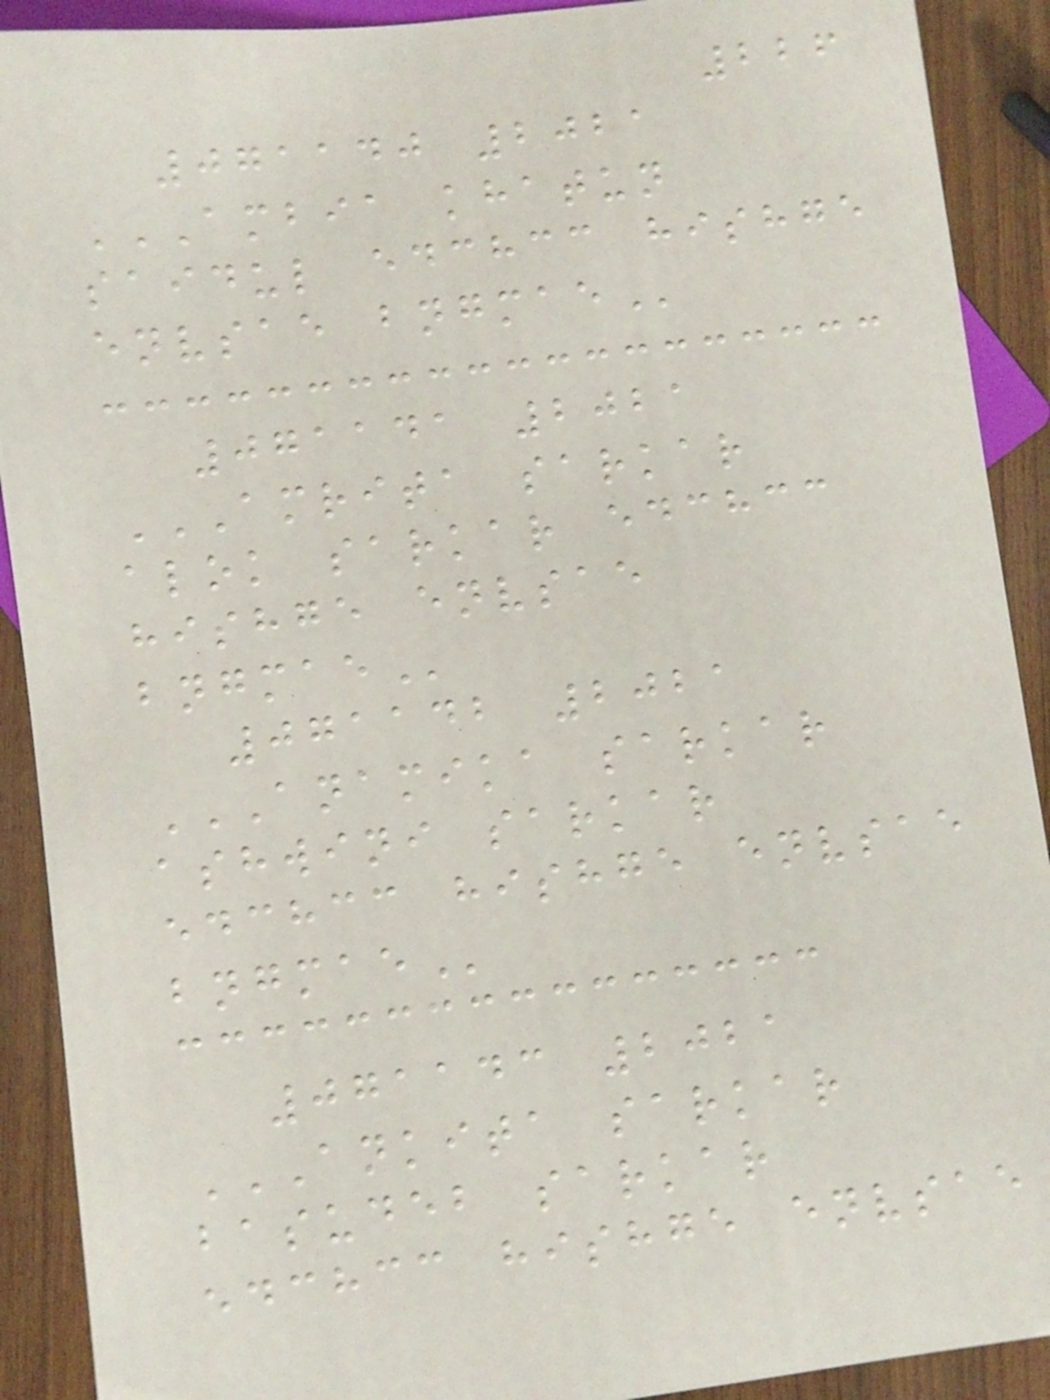226
071140 2021
AMBIA KHATUN
SAIDUL EDCHCC HISHGE
ENVSAE BNGMAE
071141 2021
AMRITA SARKAR
ALOK SARKAR EDCHCC
HISHGE ENVSAE
BNGMAE
071142 2021
ANAMIKA SARKAR
ASHWINI SARKAR
EDCHCC HISHGE ENVSAE
BNGMAE
071143 2021
ANKITA SARKAR
BASUDEB SARKAR
EDCHCC HISHGE ENVSAE
